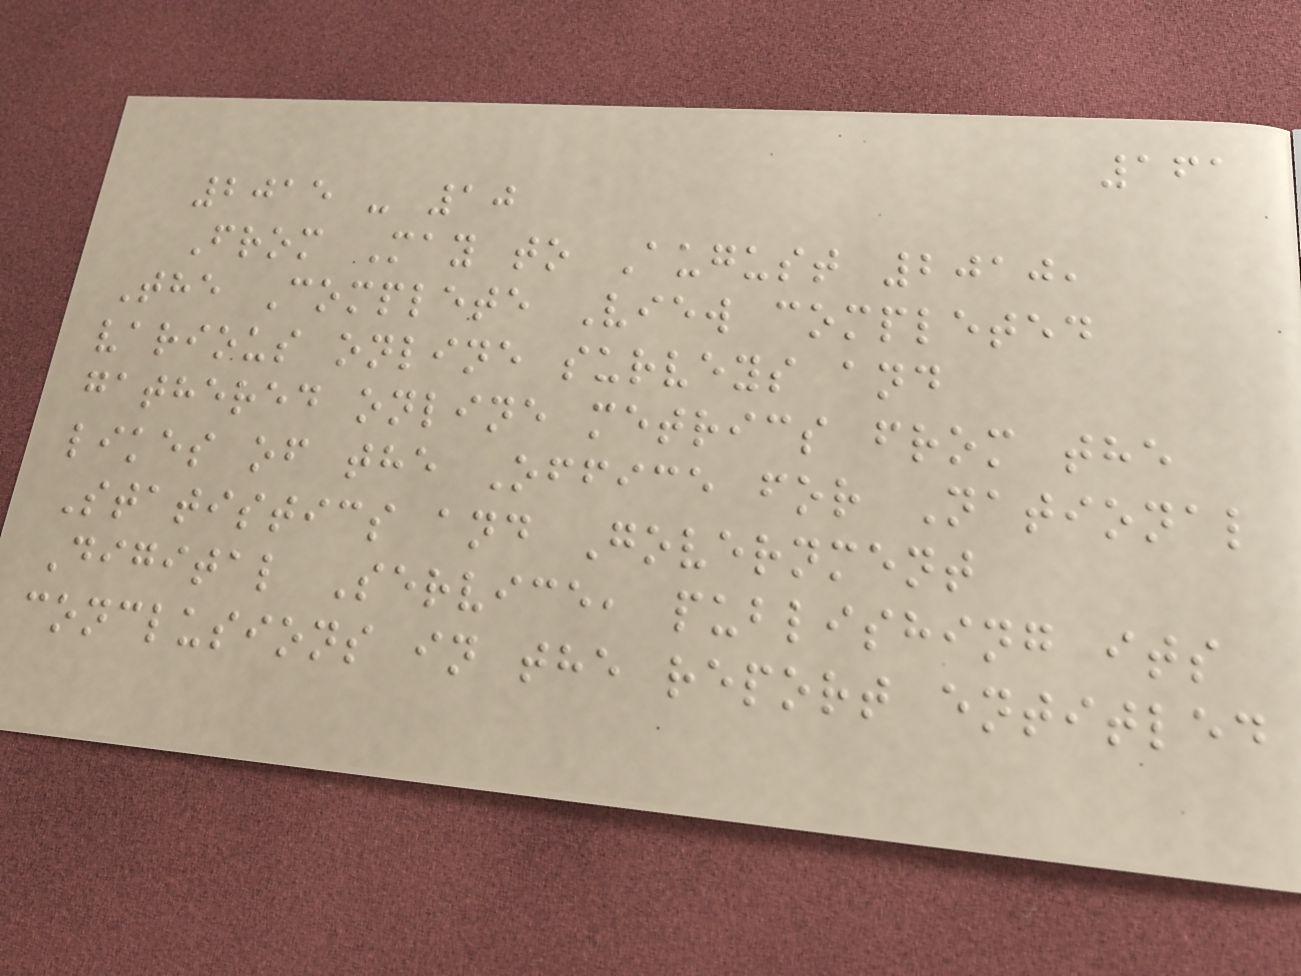161
2015 - 10
From May to August 2010,
The Complete View completed
various online surveys and
gathered online metrics from the
likes of the Office for National
Statistics and Government
Digital Service, publishing its
conclusions in the report entitled
